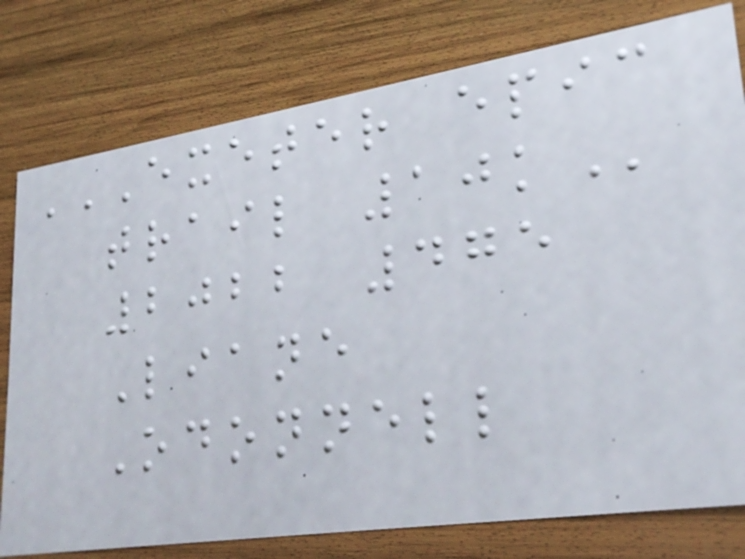EXETER EPIC
TRAIL 10K
2022 475
Liane
Odonnell
